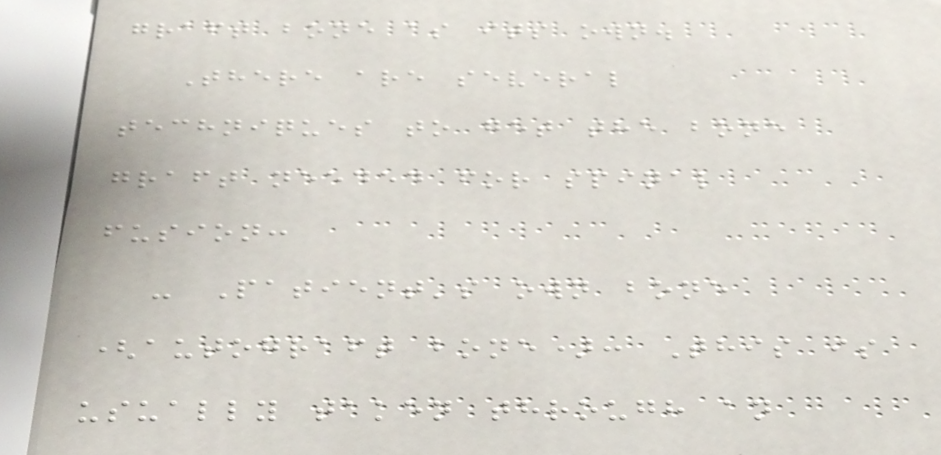graft bone as its own.
There are several
techniques to get the bone
graft needed for spinal
fusion:
- Patient's own bone
(autograft bone): This is
usually taken through an
